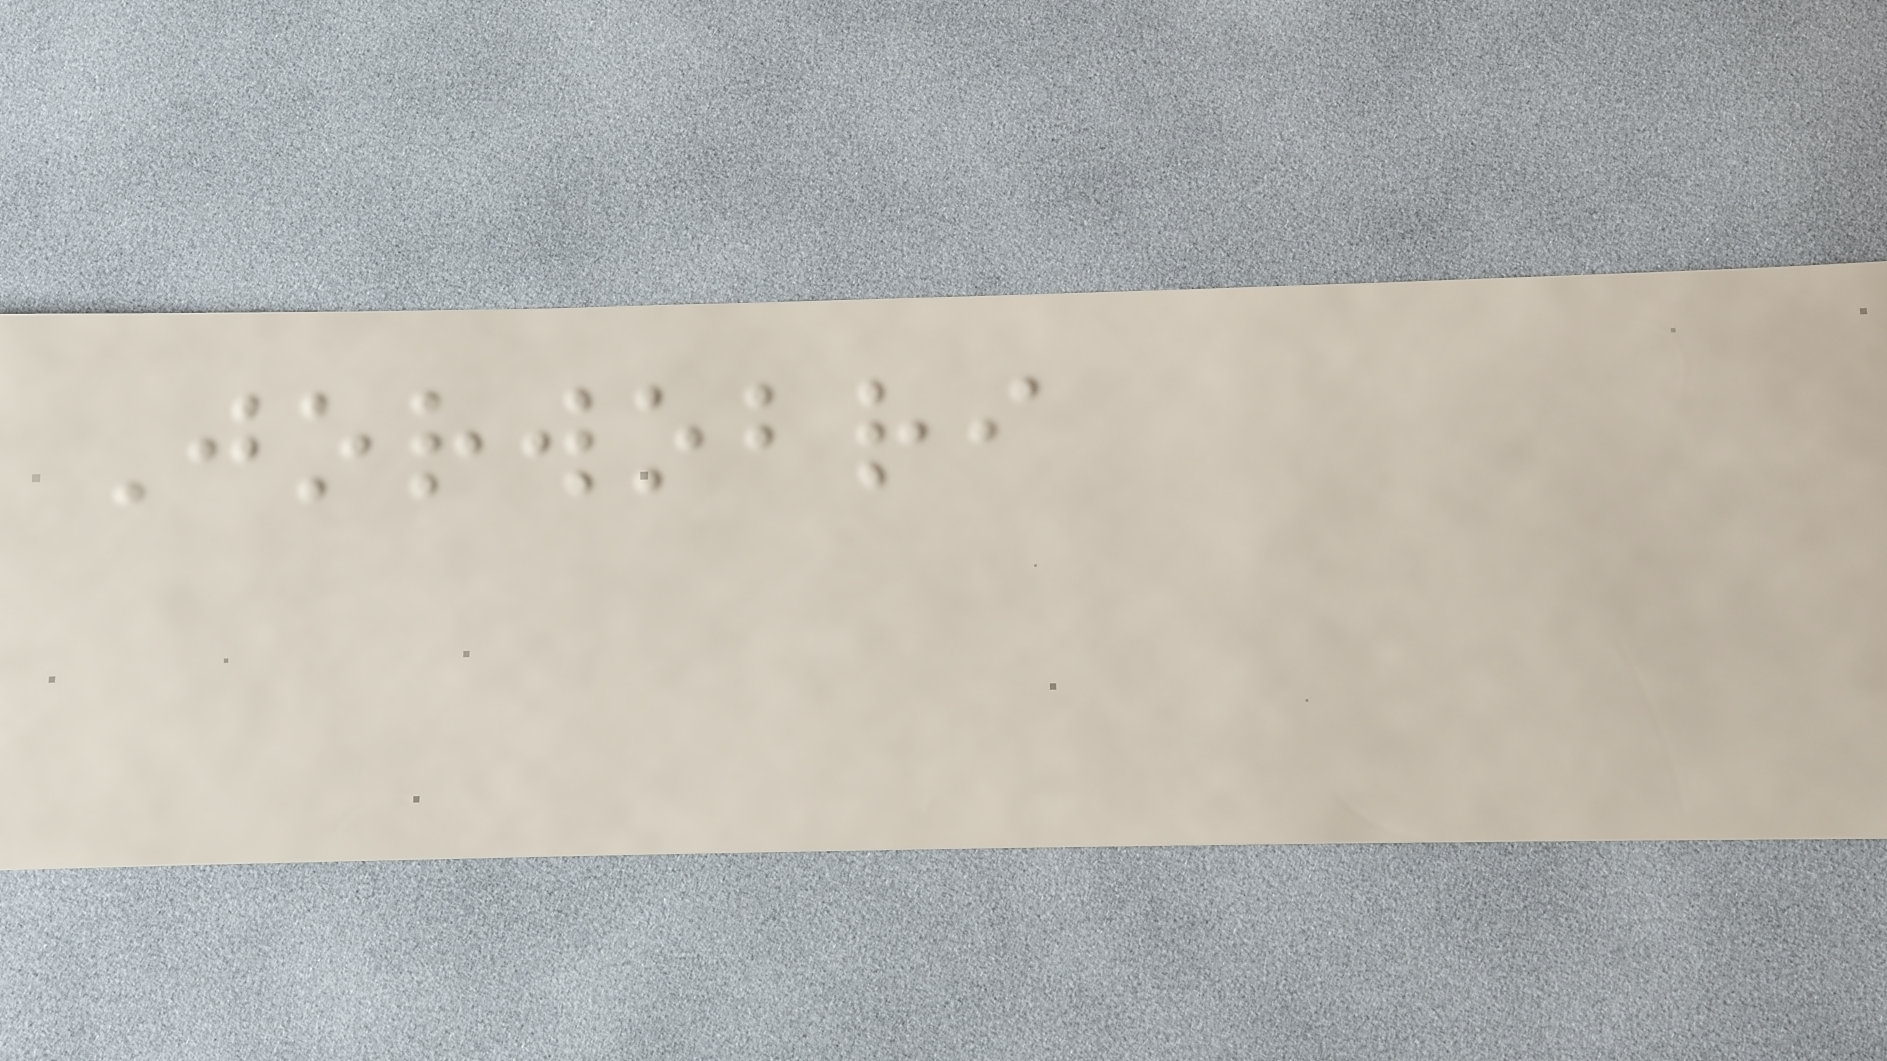Jorwobri
